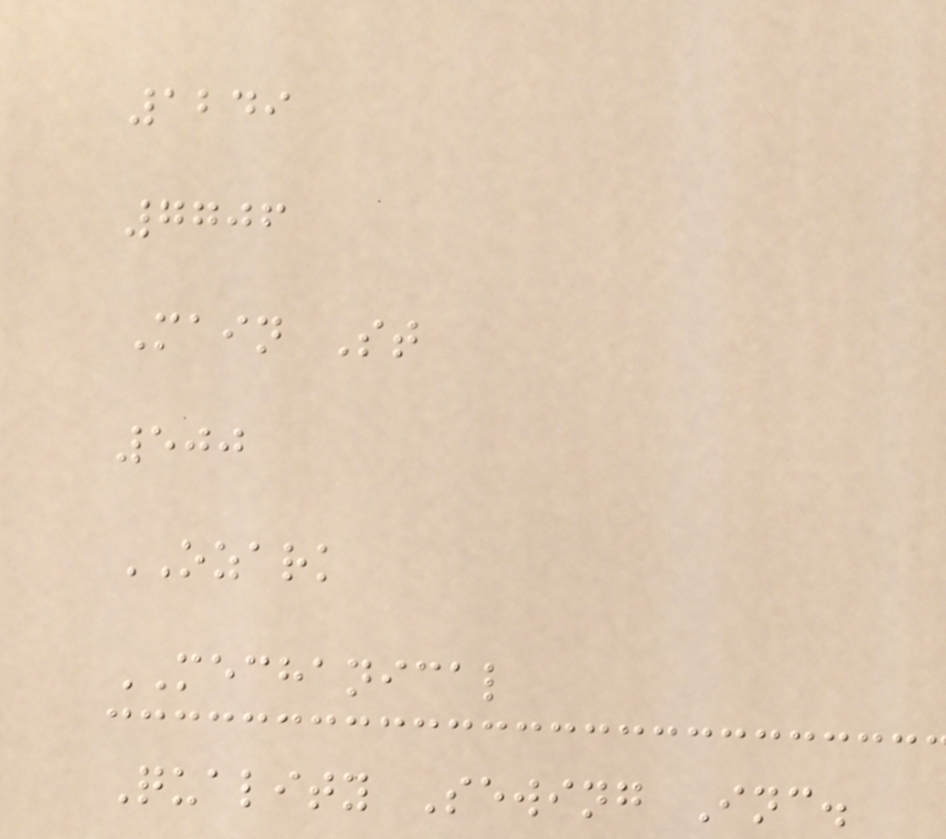1249
7706
Main St
500
OZARK
MECHANICAL
Quality Sewing Inc.
